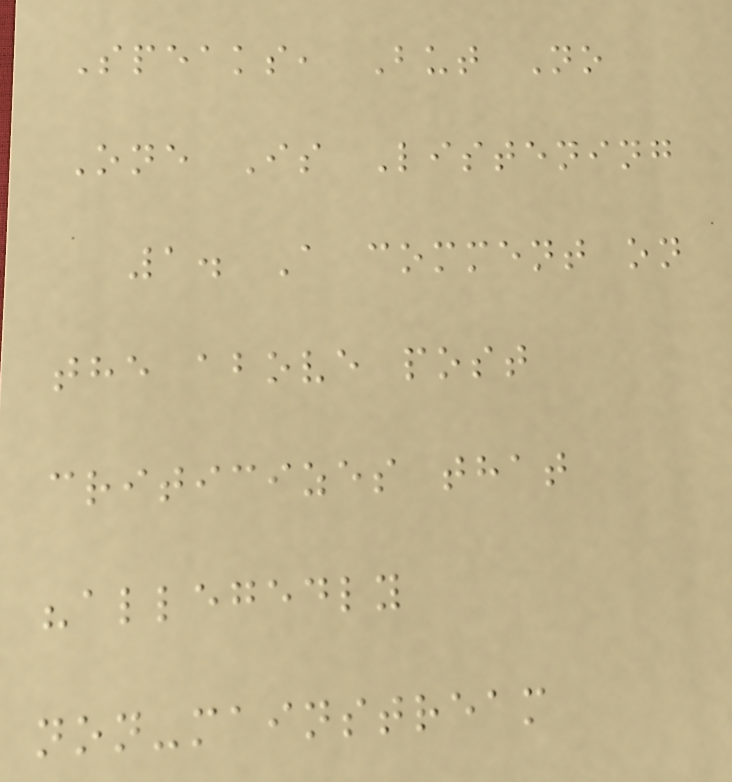Speaks, But No
One Is Listening
1. A comment on
the above post
criticizes that
"allegedly
non-mainstream
